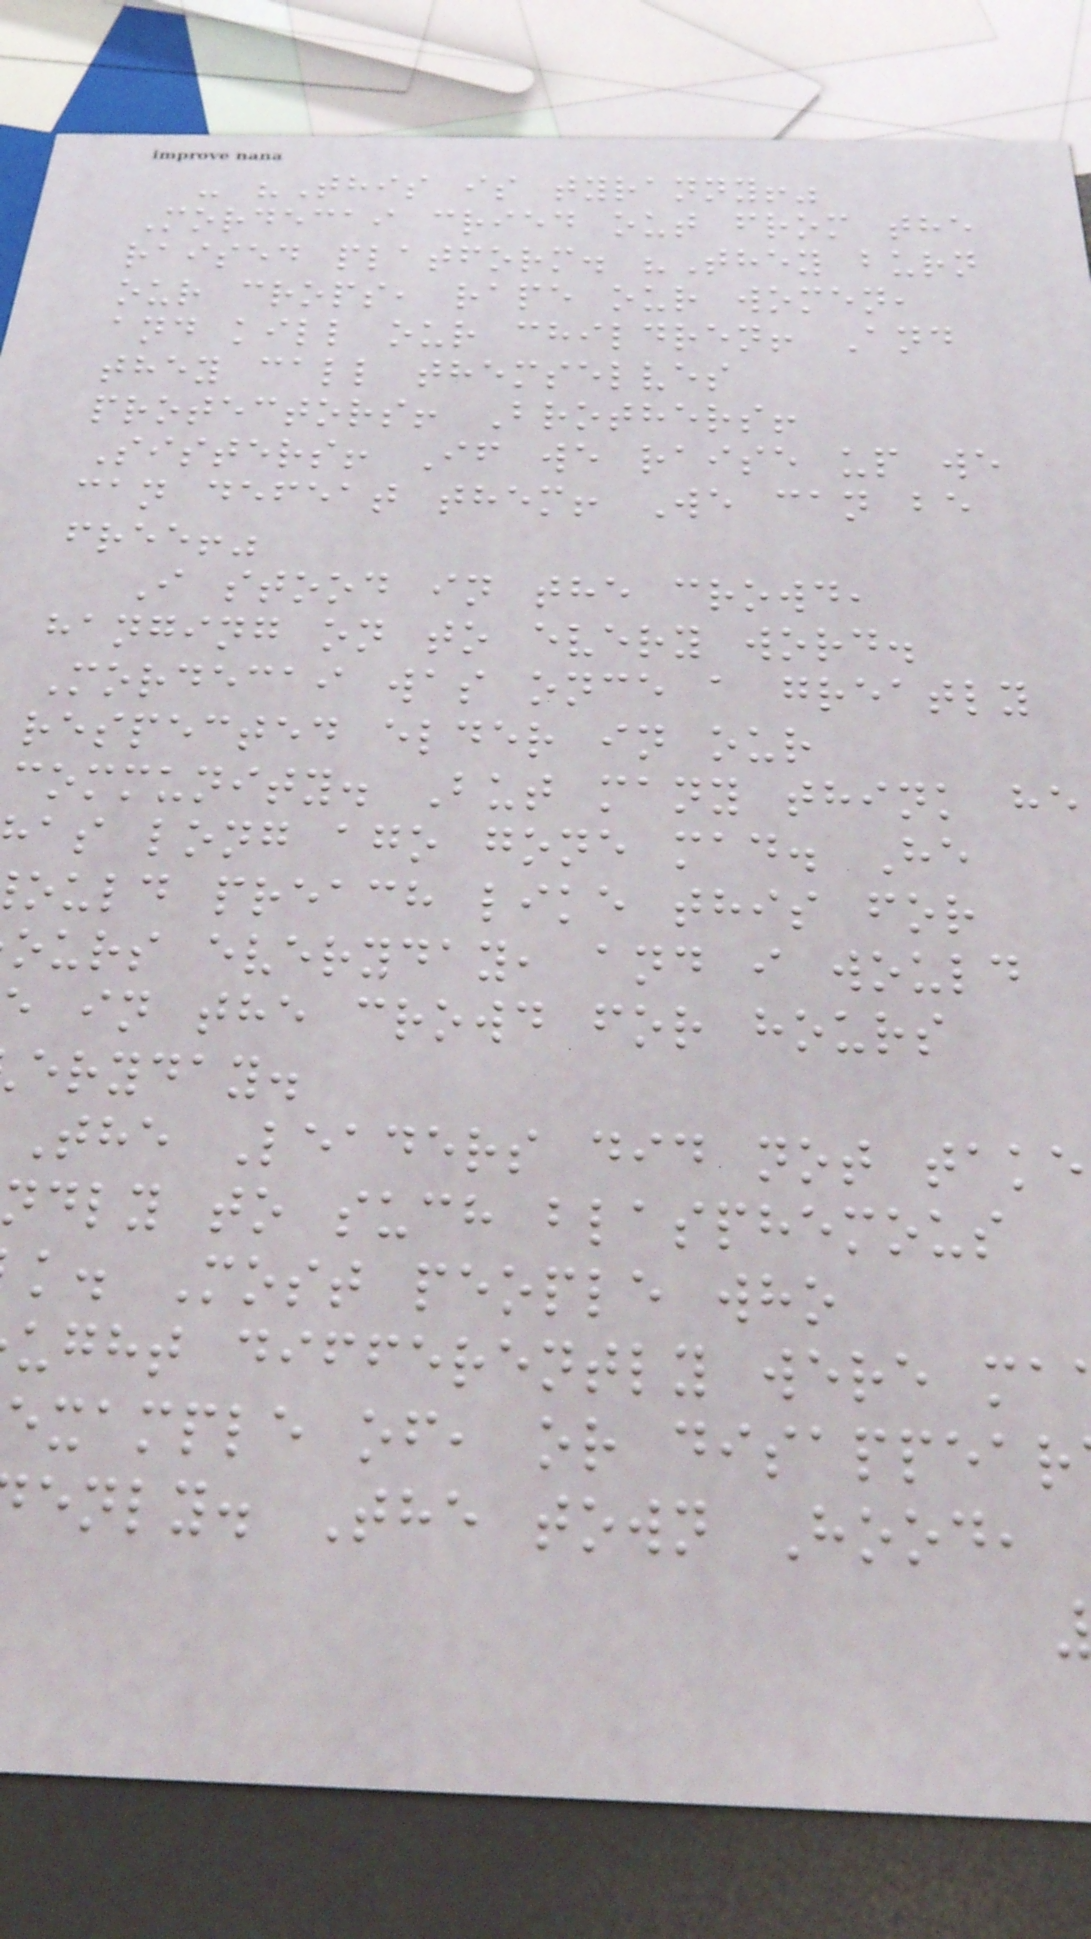- "This is tyranny!"
Mordecai cried out from the
raised platform. "They burn
our crops, rape our women,
and kill our children! And
they call themselves
protectors! Brothers!
Sisters! If we raise up we
can defeat them! We can be
free!"
I stood in the crowd,
hanging on to every word.
Mordecai was once a greatly
respected elder in our
community. But many think he
as long ago gone mad. He
ould preach like this for
ours everyday, and i would
in the crowd for hours
eryday.
The Leaders did not take
ndly to such blasphemous
k. Most people who
ught differently were ma
example of, or disappear
enly. The town Hood,
